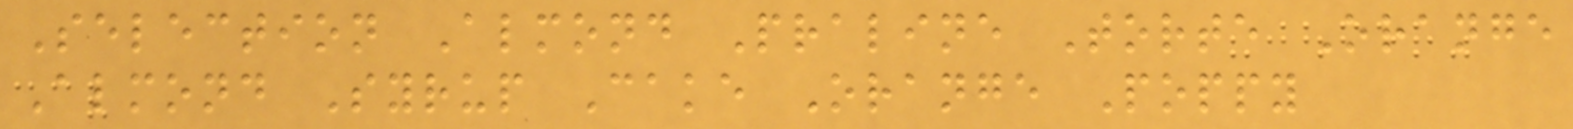Selection Almond Praline Torte Orange
Almond Syrup Cake Orange Poppy
